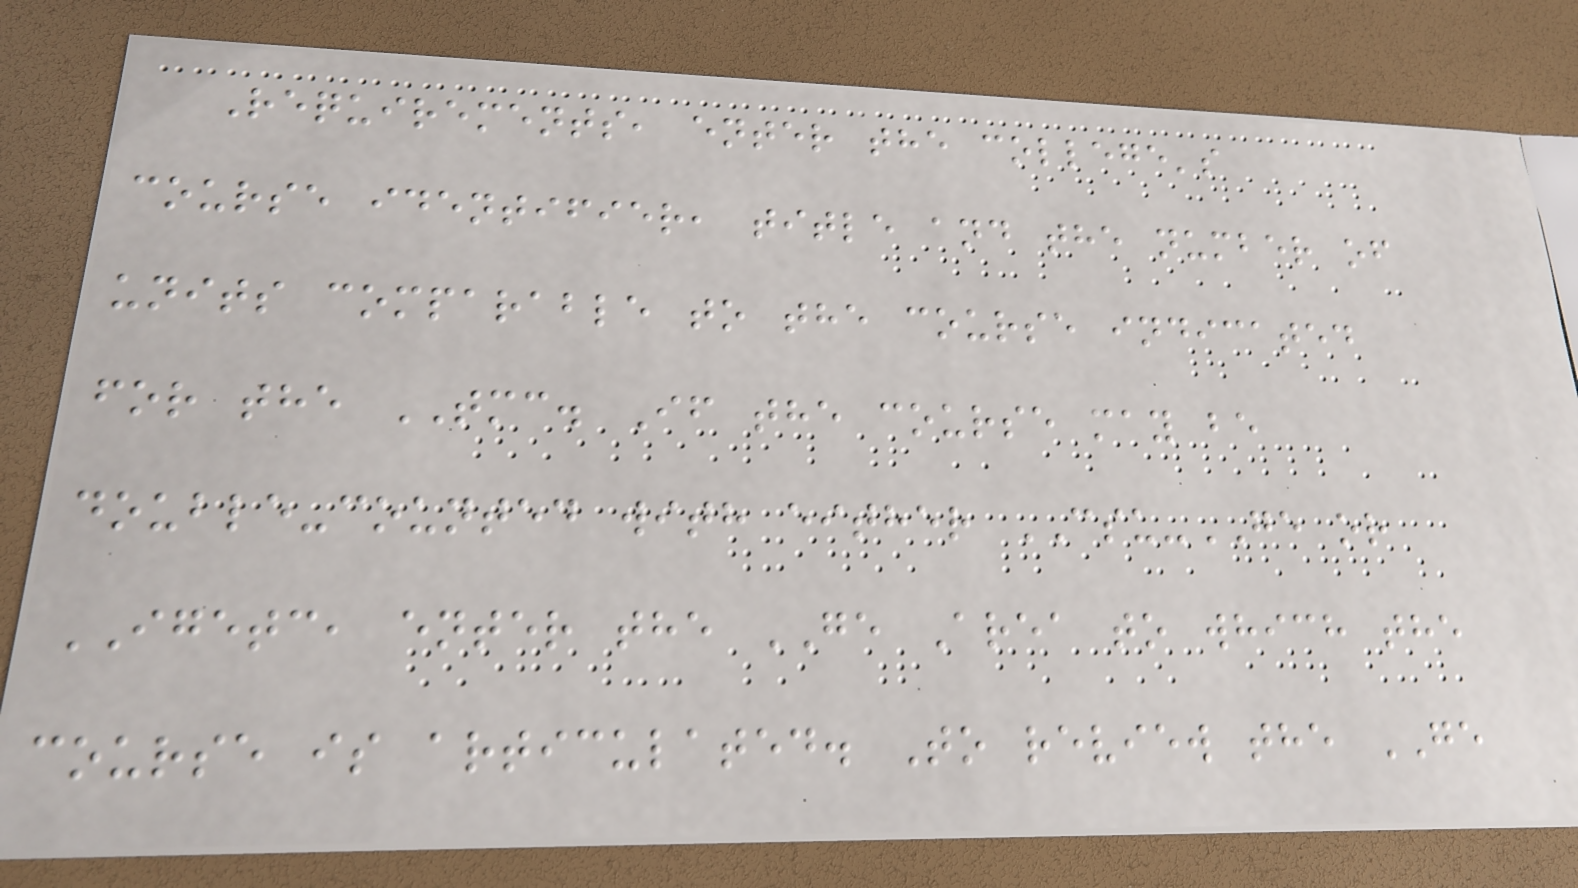Requirements, enter the college's
course identifier, title and the number of
units comparable to the course indicated
for the TMC. If the course may be
double-counted with either CSU-GE or
IGETC, enter the GE Area to which the
course is articulated. To review the GE
